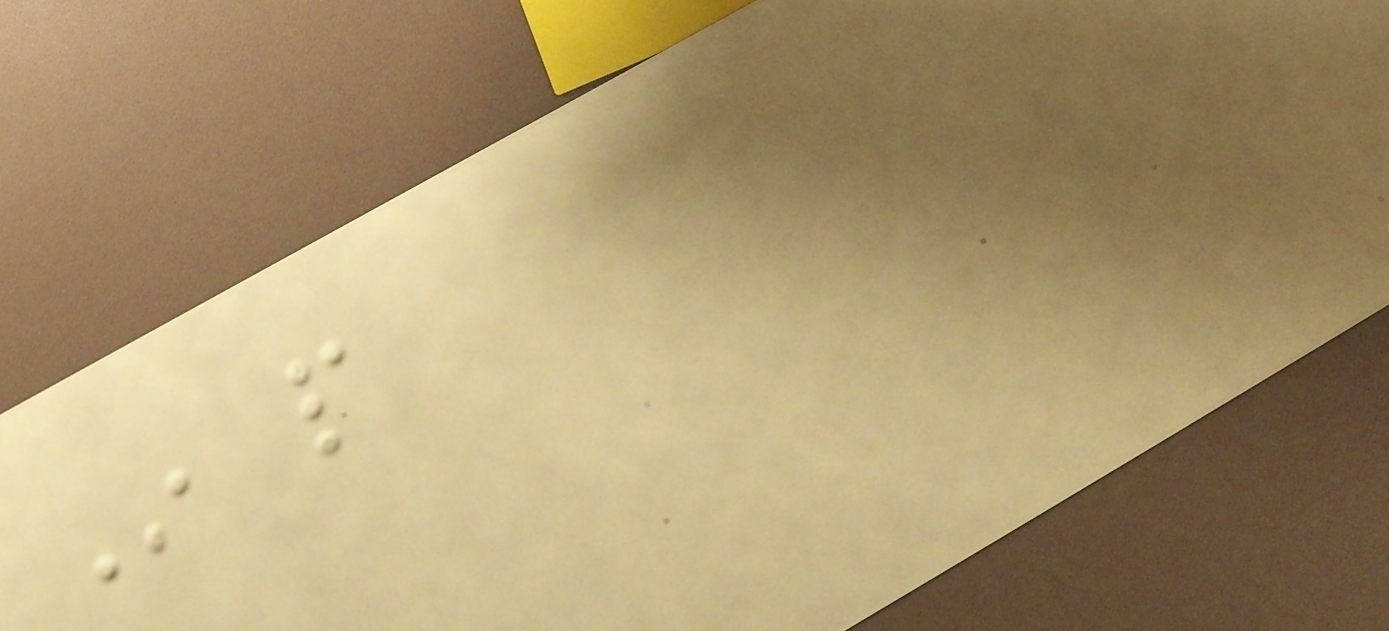In people
